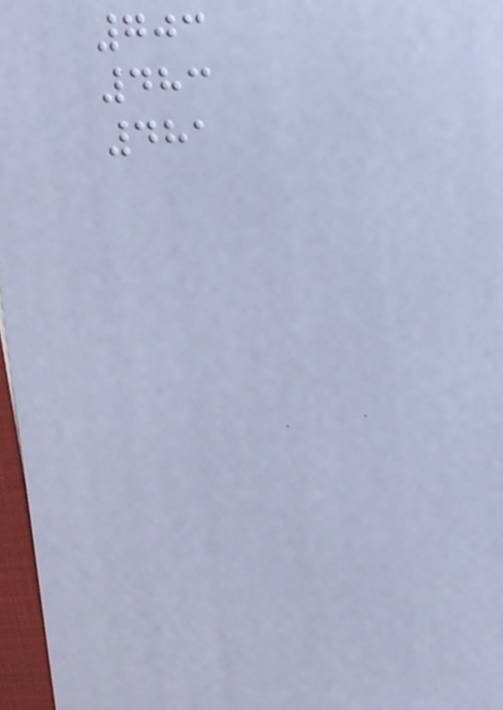703
483
481
